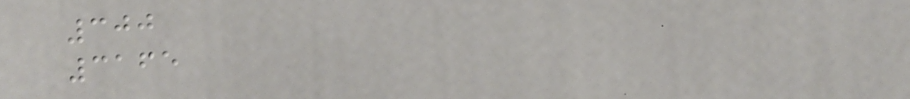300
3165
